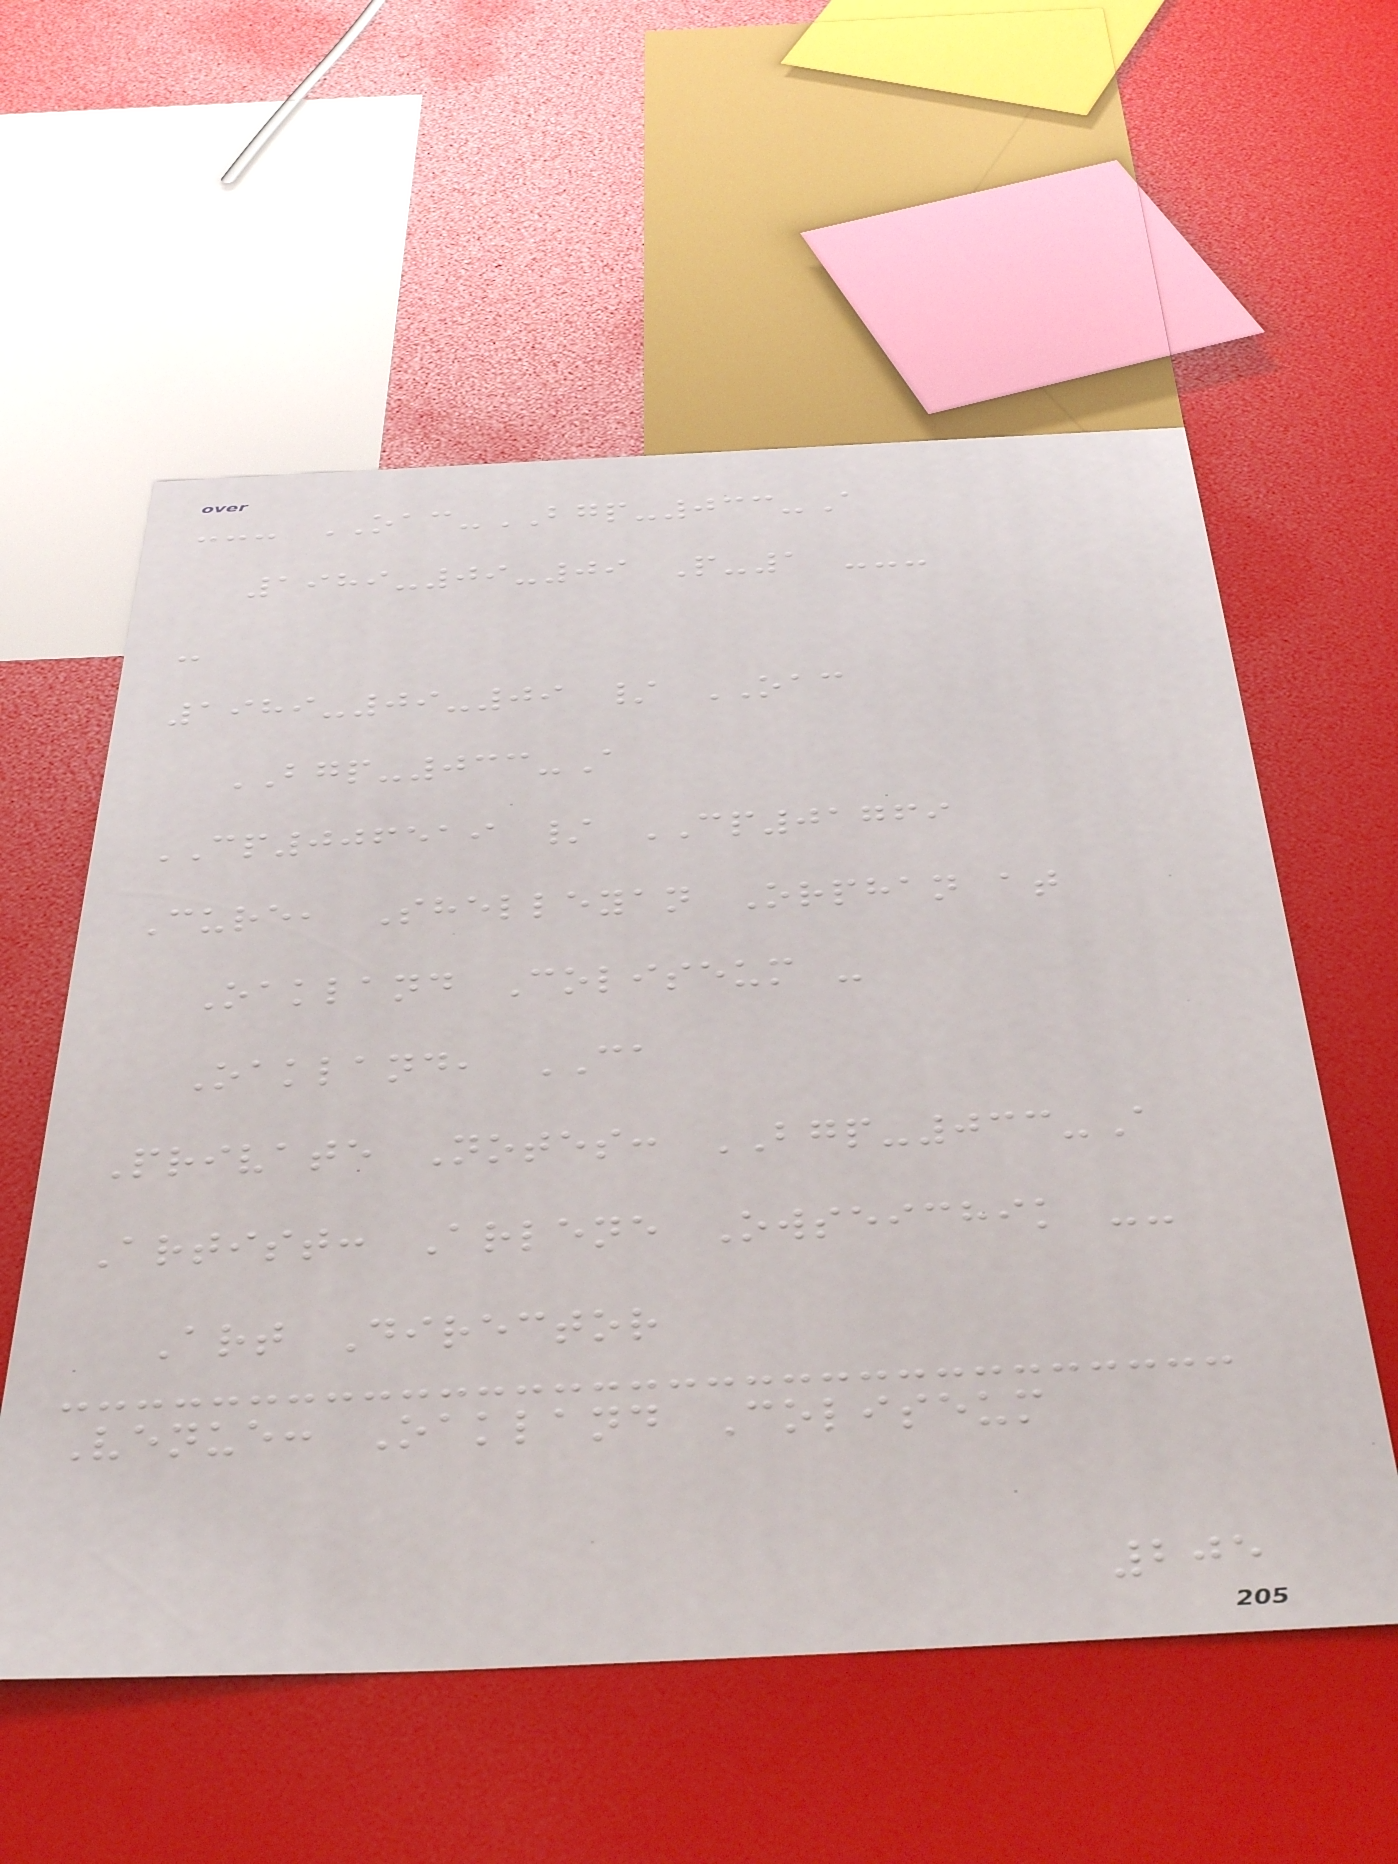--- OAC-BGP-033-A
1989-09-09 P-1 ---
-
1989-09-09 / OAC
BGP-033-A
CP006519 / CP01769
Cure, Shelleyan Orphan at
Oakland Coliseum -
Oakland, CA
Private Notes: BGP-033-A
Artist: Arlene Owseichik --
Art Director
Venue: Oakland Coliseum
205
